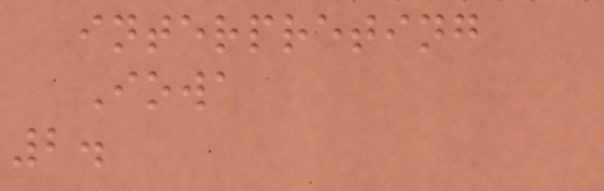interpreting
Iowa
2.
